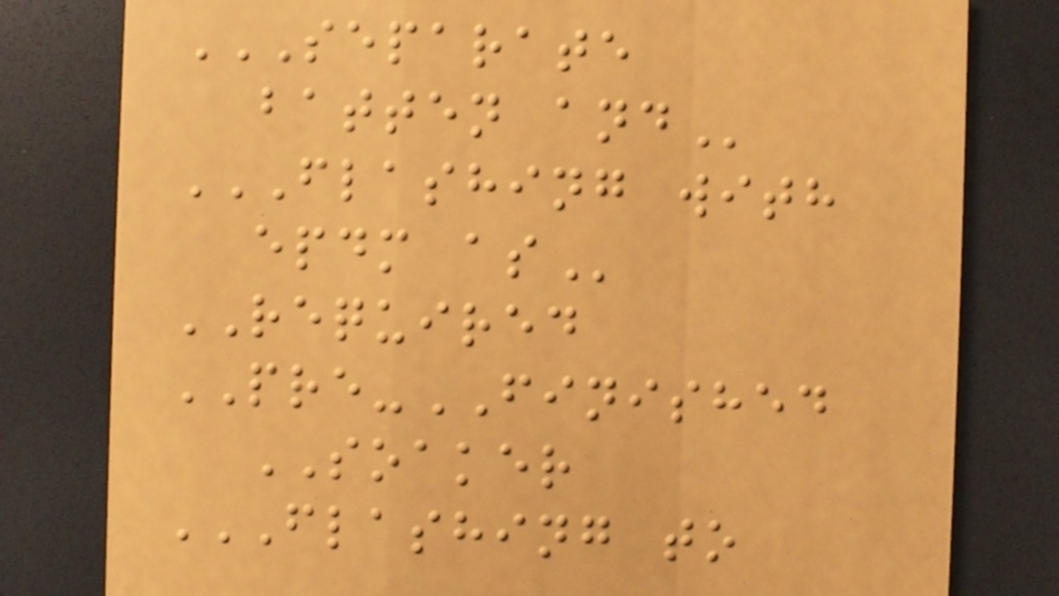SEPARATE
BATTEN AND
FLASHING WITH
EPDM AS
REQUIRED
PRE-FINISHED
SOAKER
FLASHING TO
